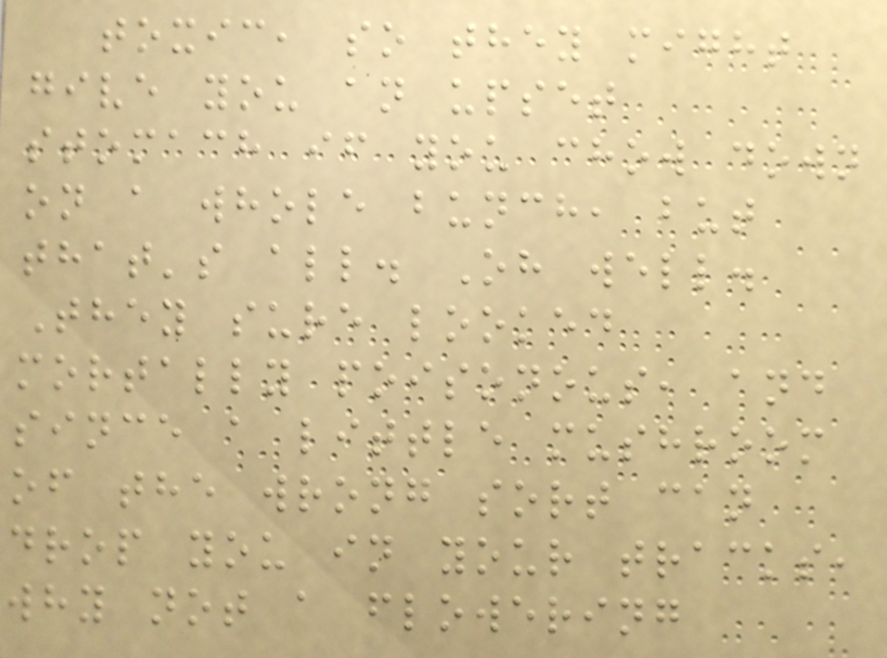toxic, so they might
give you an upset
stomach if you chow down
on a whole bunch, but
that's all. Oh well.
They sure looked
mortally poisonous, and
since a little mushroom
of the wrong sort can
drop you in your tracks,
why not a flowering
